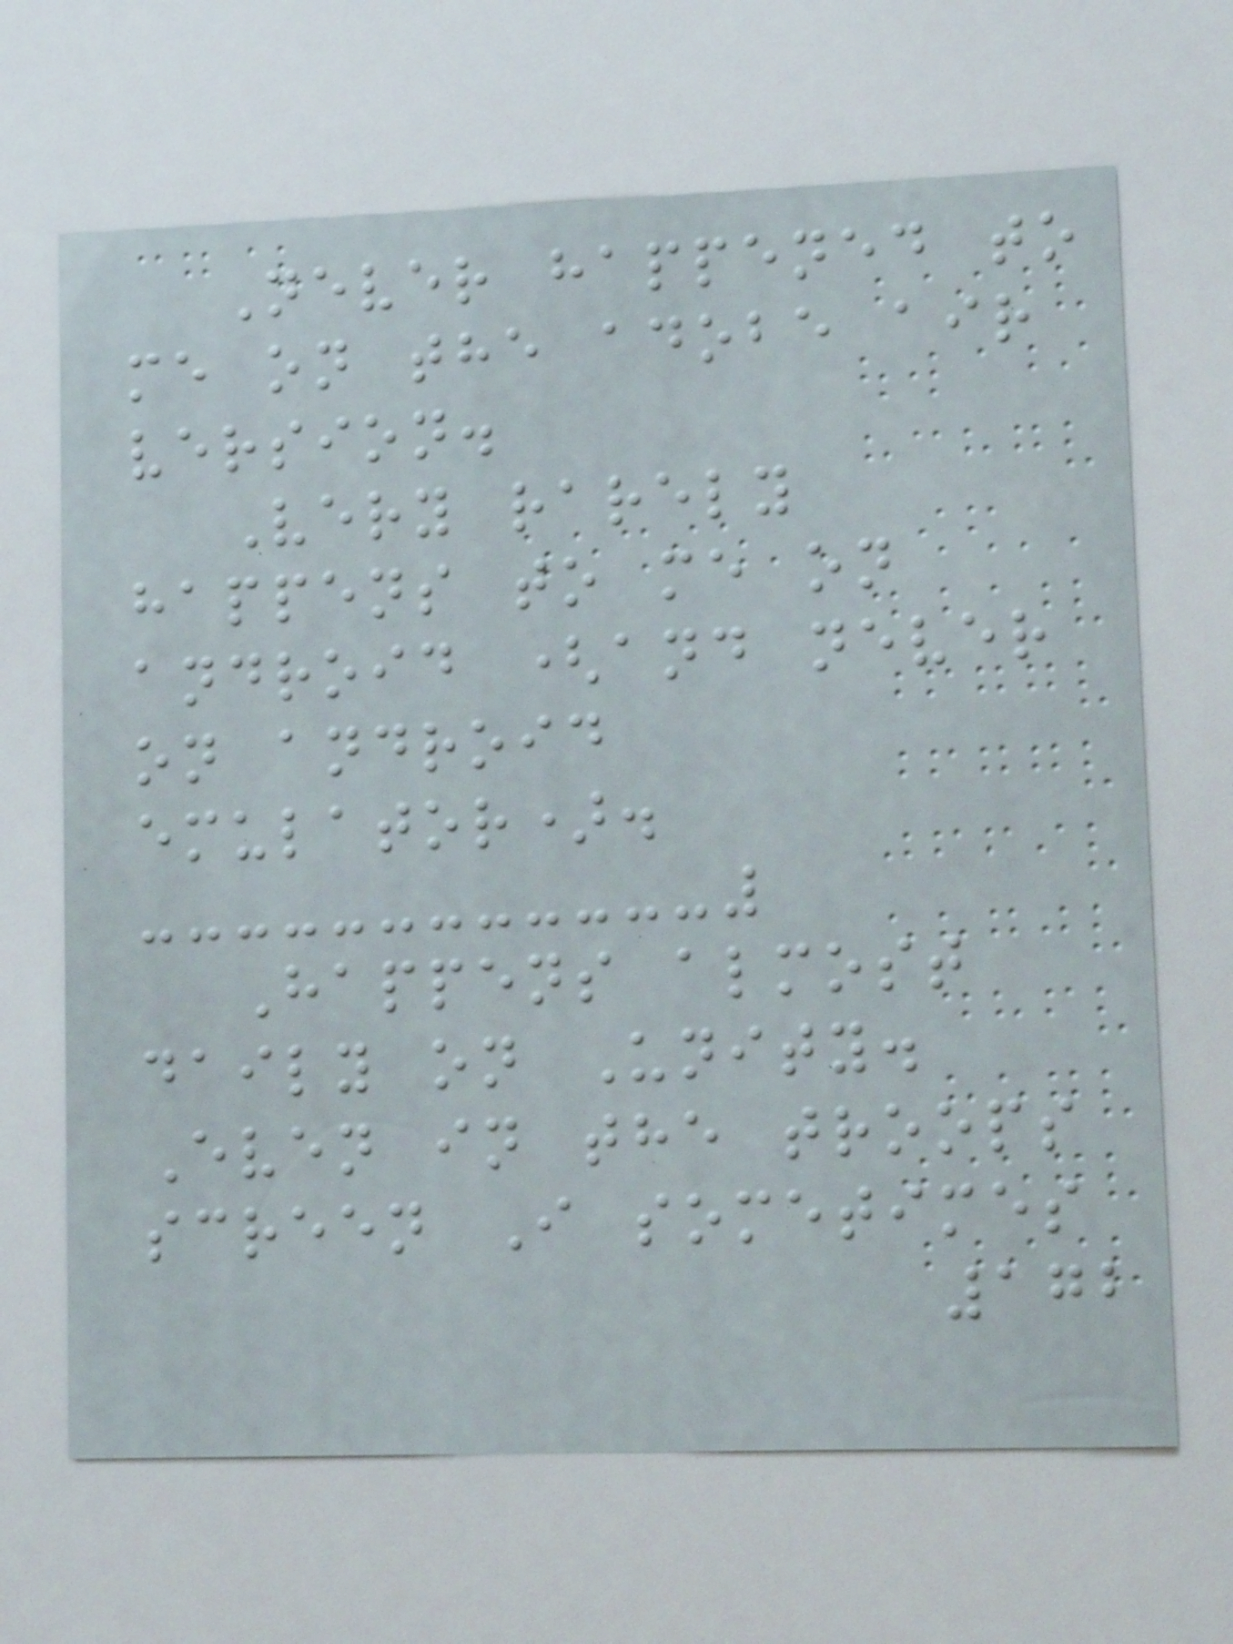Never happened to
me on the adobe air
version.
Very rarely
happens to me on
android (and never
on android
emulator).
Happens almost
daily on Unity.
Even in the troops
screen I sometimes
172
